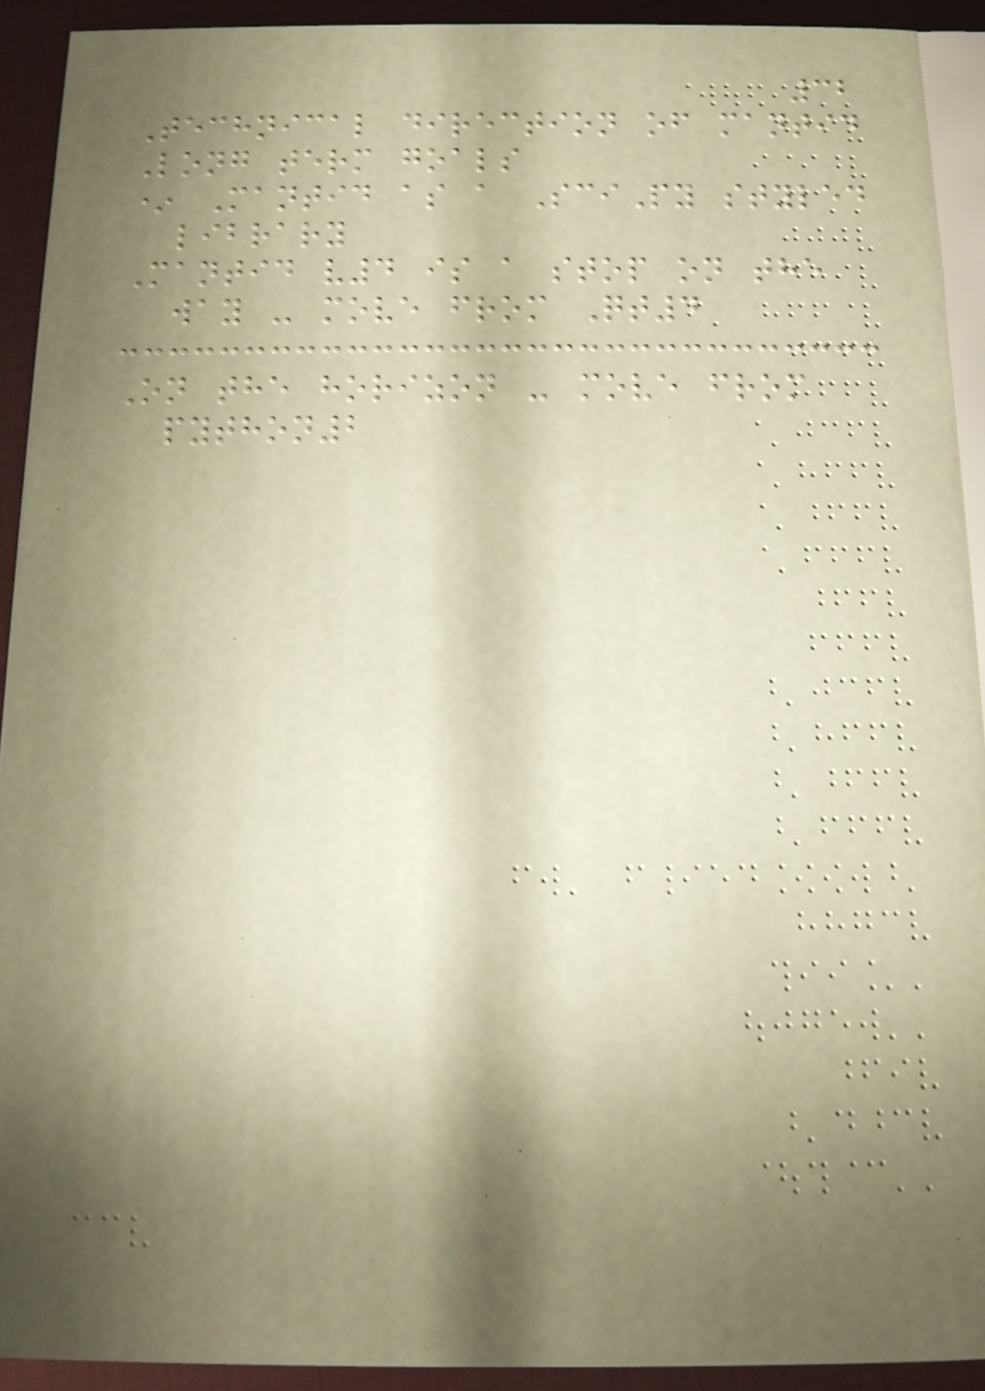32
Technical direction of mantid
Long term goals
* Mantid as a SciPy styled
library
Mantid v4 is a stop on the
way - move from Qt4
On the horizon - move from
python2
